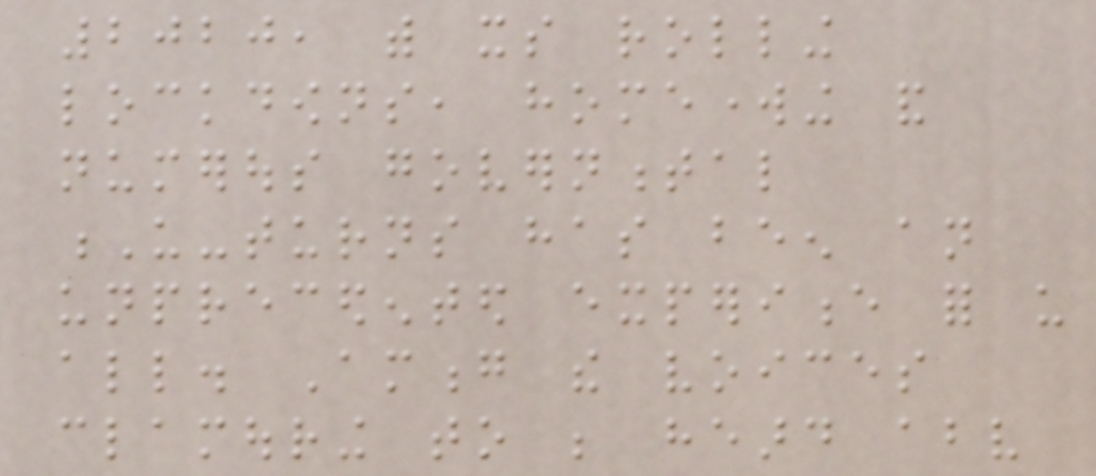2020, with its rolling
lockdowns, homeworking and
numerous governmental
U-turns has been an
unprecedented experience for us
all. Among the voices
clamouring to be heard above
